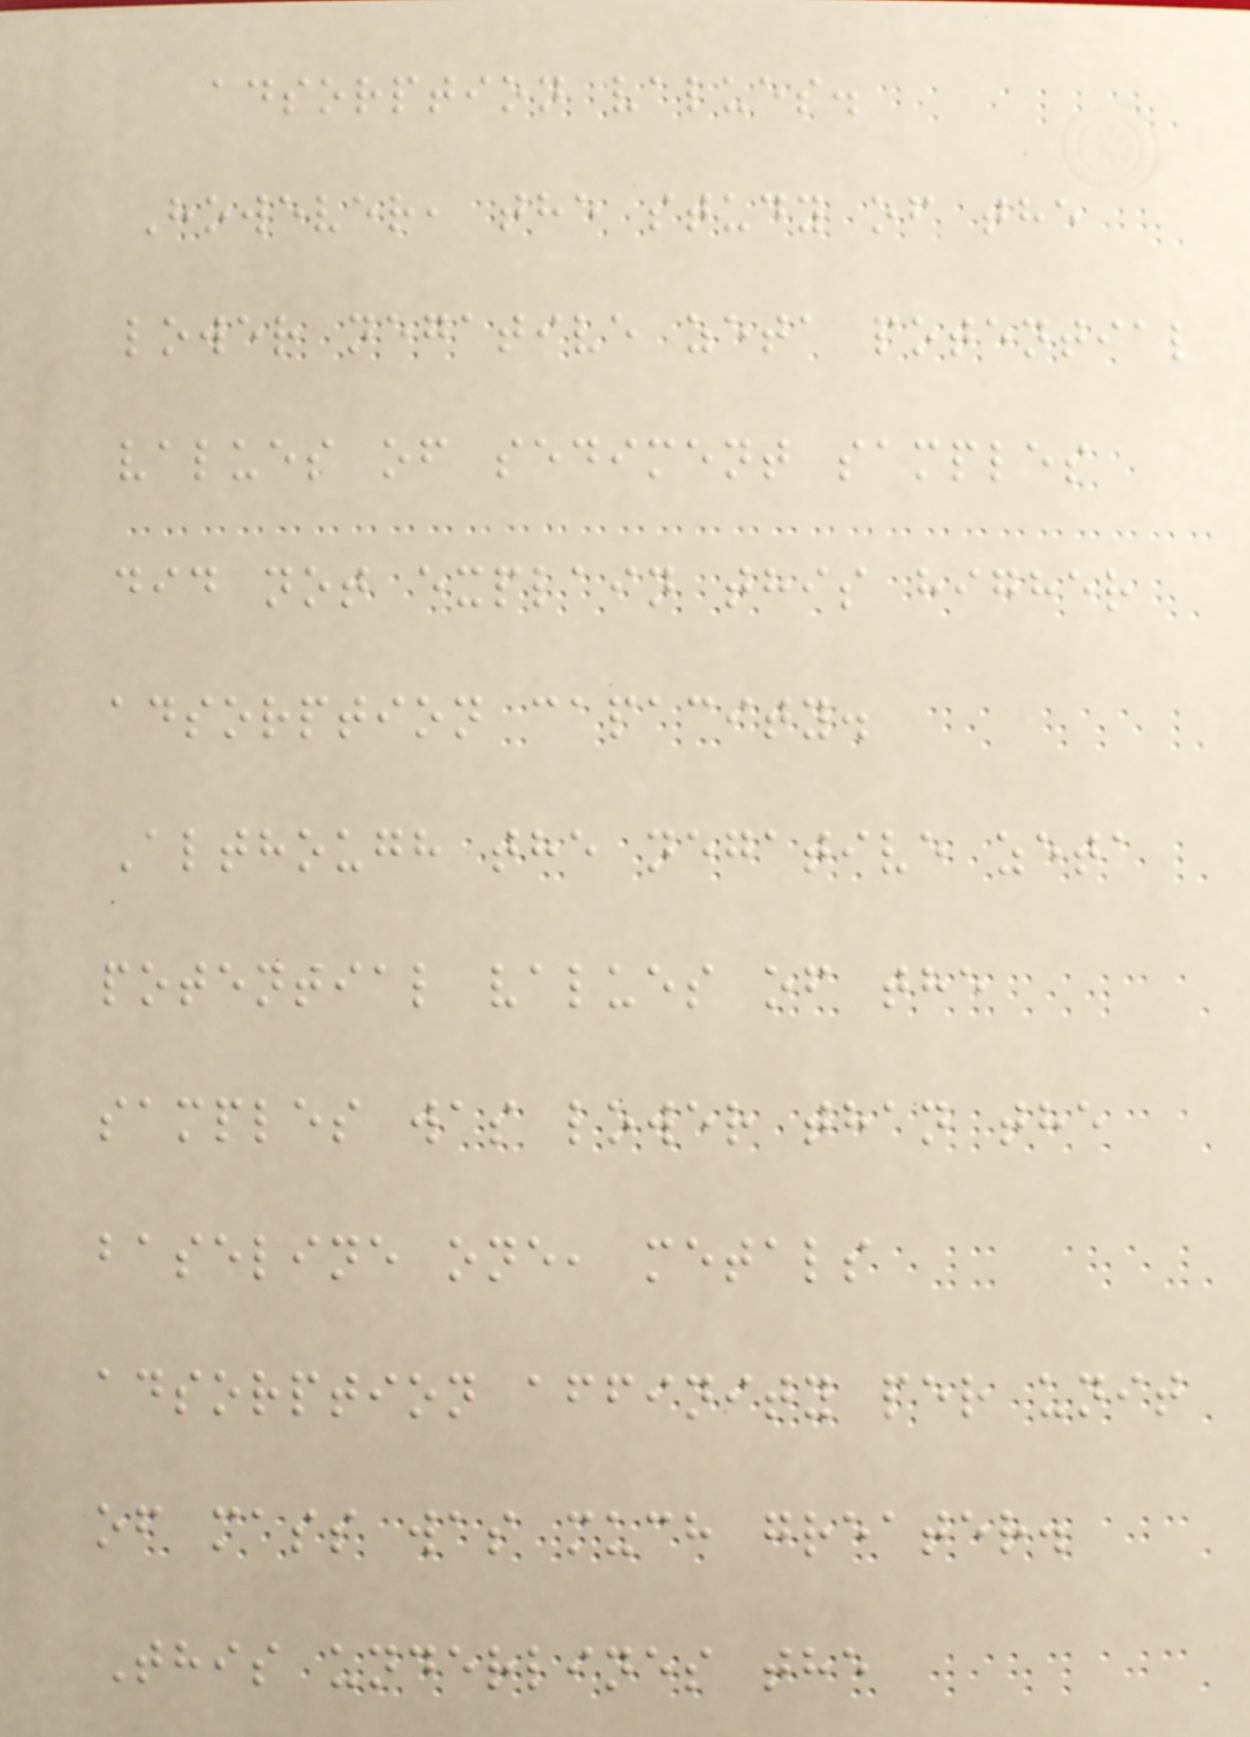adsorption values.
However, the study of the
lower negative zeta potential
values of sediment samples
did not explain this higher
adsorption capacity.
Although the negative zeta
potential values of the
samples was lower than the
baseline one, metals
adsorption affinity per unit
of mass was much greater.
This underlines the
